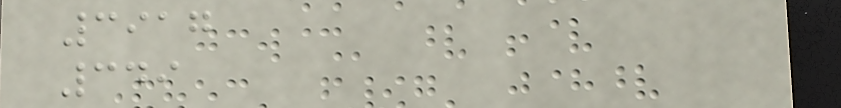3917
349
